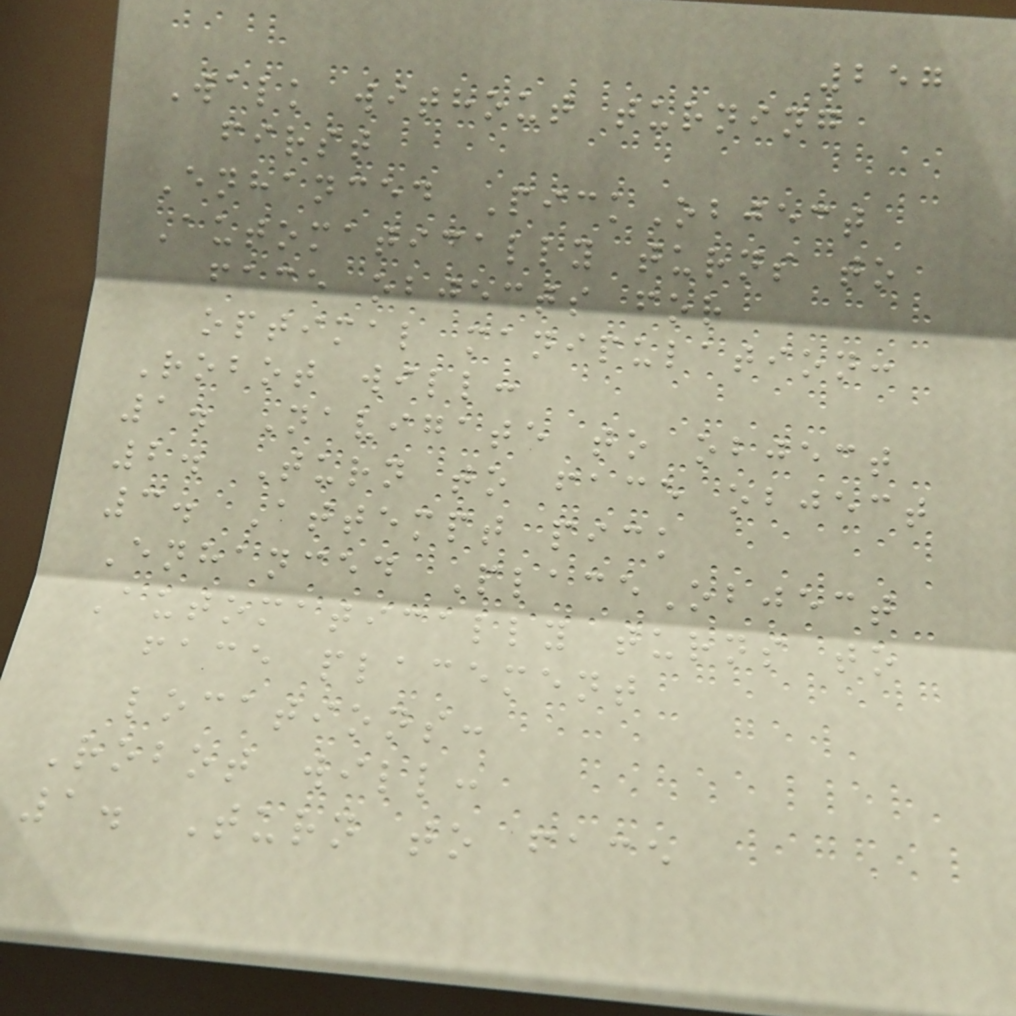257
Walk without turning
first
Enhanced PickObject
Automatically turns to
face objects for
optimal manipulation:
Robot will:
1. Navigate to object
2. Turn to face object
3. Attempt pick
Enhanced PlaceObject
Automatically turns to
face placement
locations:
Robot will:
1. Turn to face
